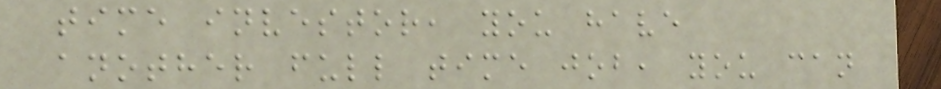time investor, you have
another full time job, you can
